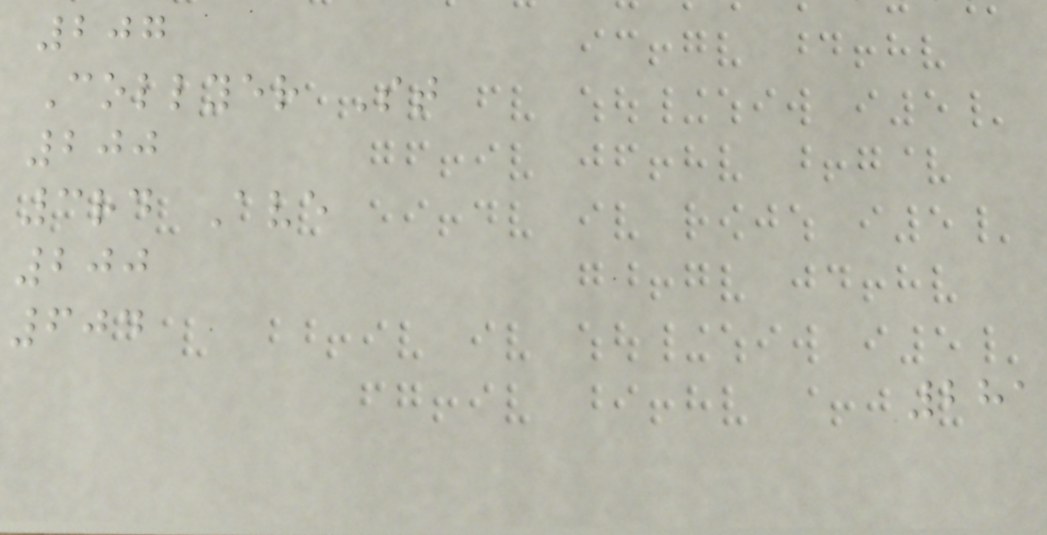207
Collyer St
200
3rd Ave
200
604
281
